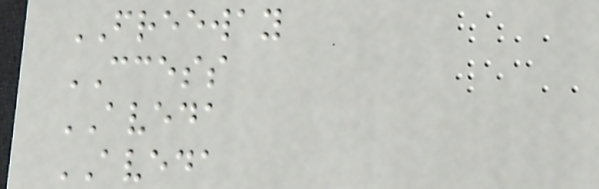FREEWAY
CCESS
AVEDA
AVEDA
